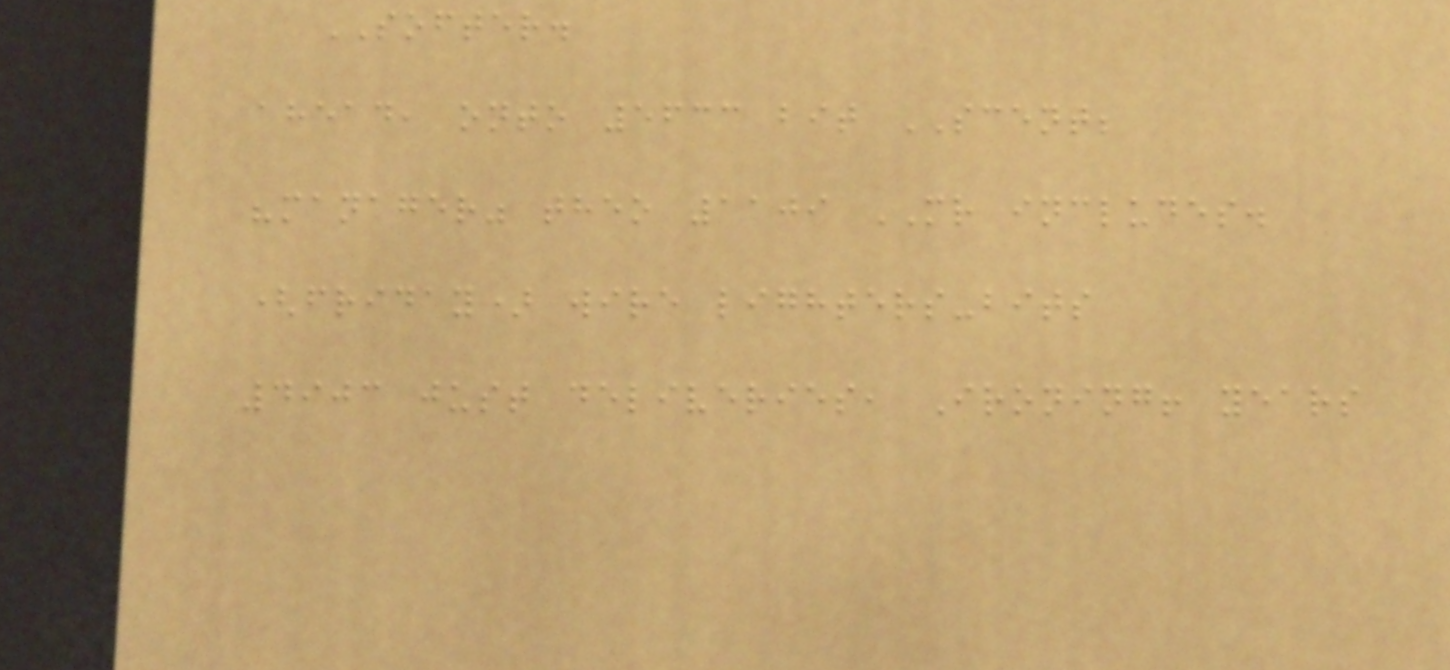SOFTER.
ahead, onto 5633 bit SCENT;
"manager" theo 1109 MR includes.
(friday) wire lighters-bits
4903 just deliveries, Ironing! years
